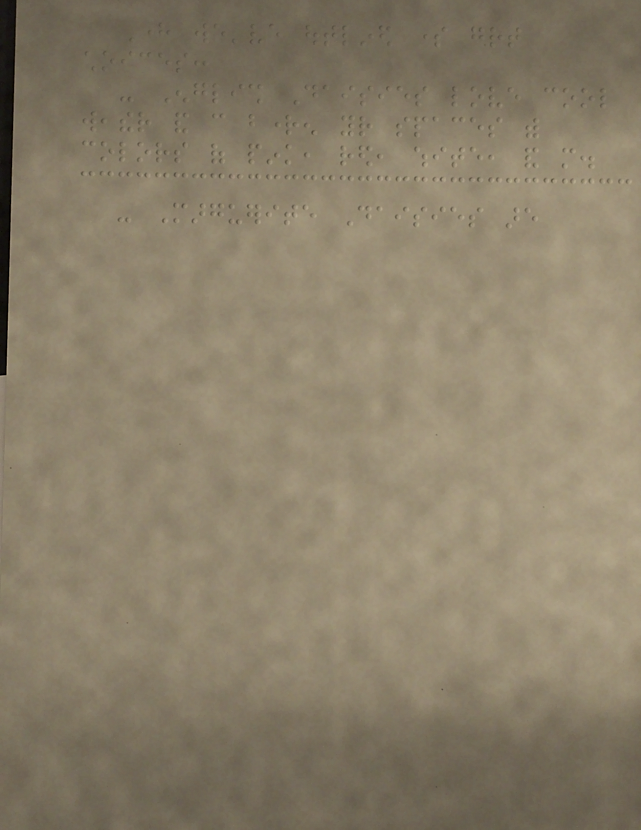Here we've outlined some great
choices:
- English Daisies love cool
weather and can brighten your spaces with
colors of pink, red, white, and more.
- Marguerite Daisies are
